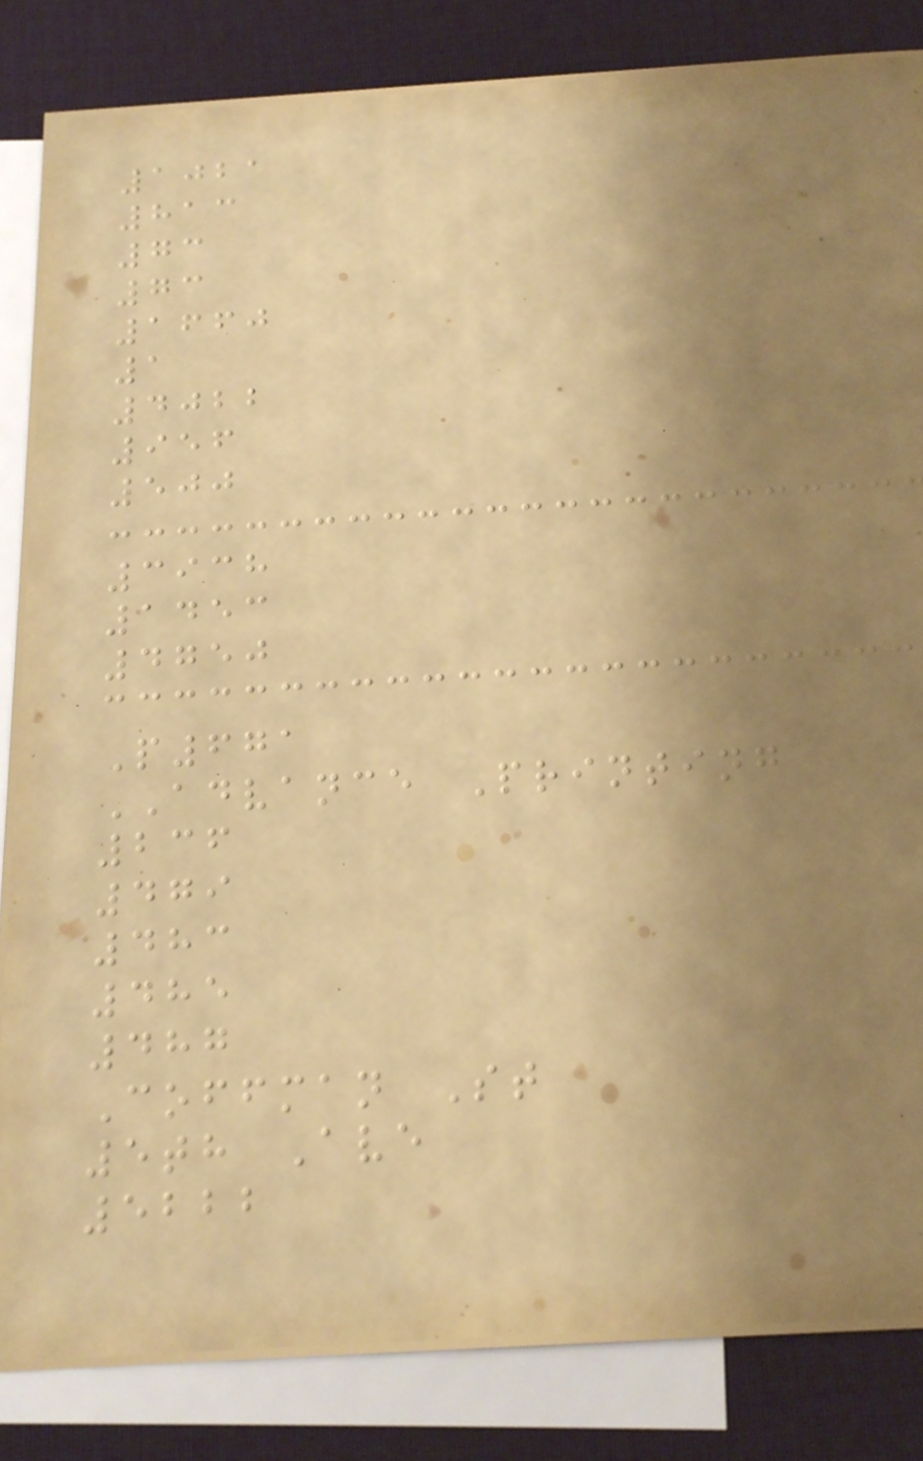1021
813
73
73
1660
1
4022
956
500
3938
1453
4750
P671
ADVANCE Printing
236
479
483
485
487
Coffman St
5th Ave
5222
